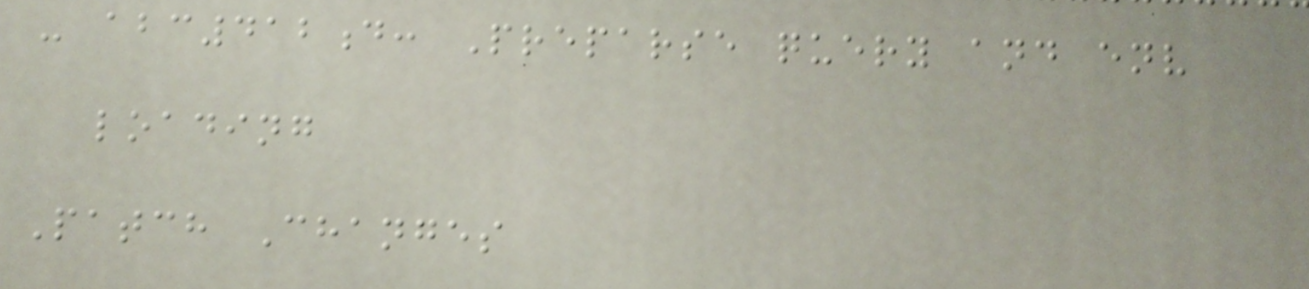- abc412d: Preparse query and env
loading
Patch Changes
